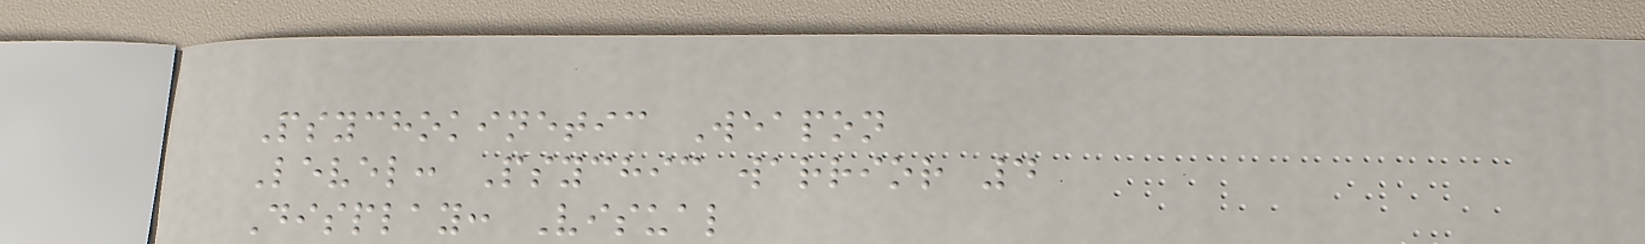Psychokinetic Weapon
Level: Psychic warrior 4
Display: Visual
